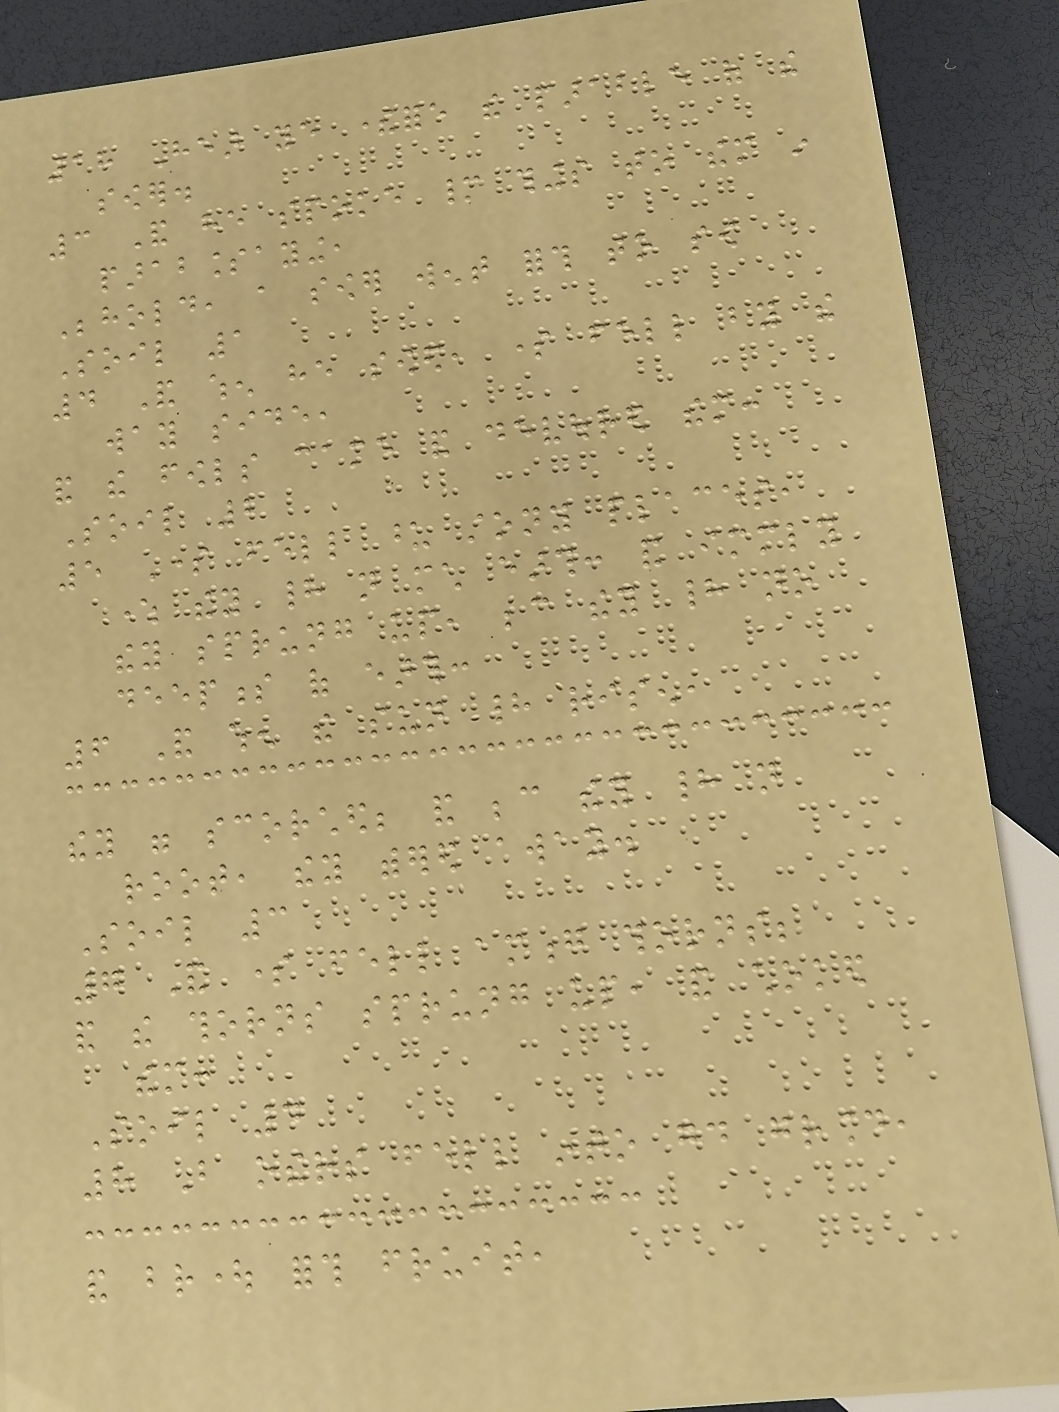18 Hear ye therefore the parable of the
sower.
3 And he spoke many things to them in
parablessaying,
Behold, a sower went forth to sow
Soil 1
4 And when he sowed, some fell by the
way side,
and the fowls came and devoured them:
Soil 2
5 Some fell upon stony places,
where they had not much earth: and immediately
they sprung up, because they had no
deepness of earth:
6 And when the sun had risen,
they were scorched; and because they had not
root, they withered away.
Soil 3
7 And some fell among thorns;
and the thorns sprung up, and choked
them:
Soil 4
8 But others fell into good ground,
and brought forth fruit,
